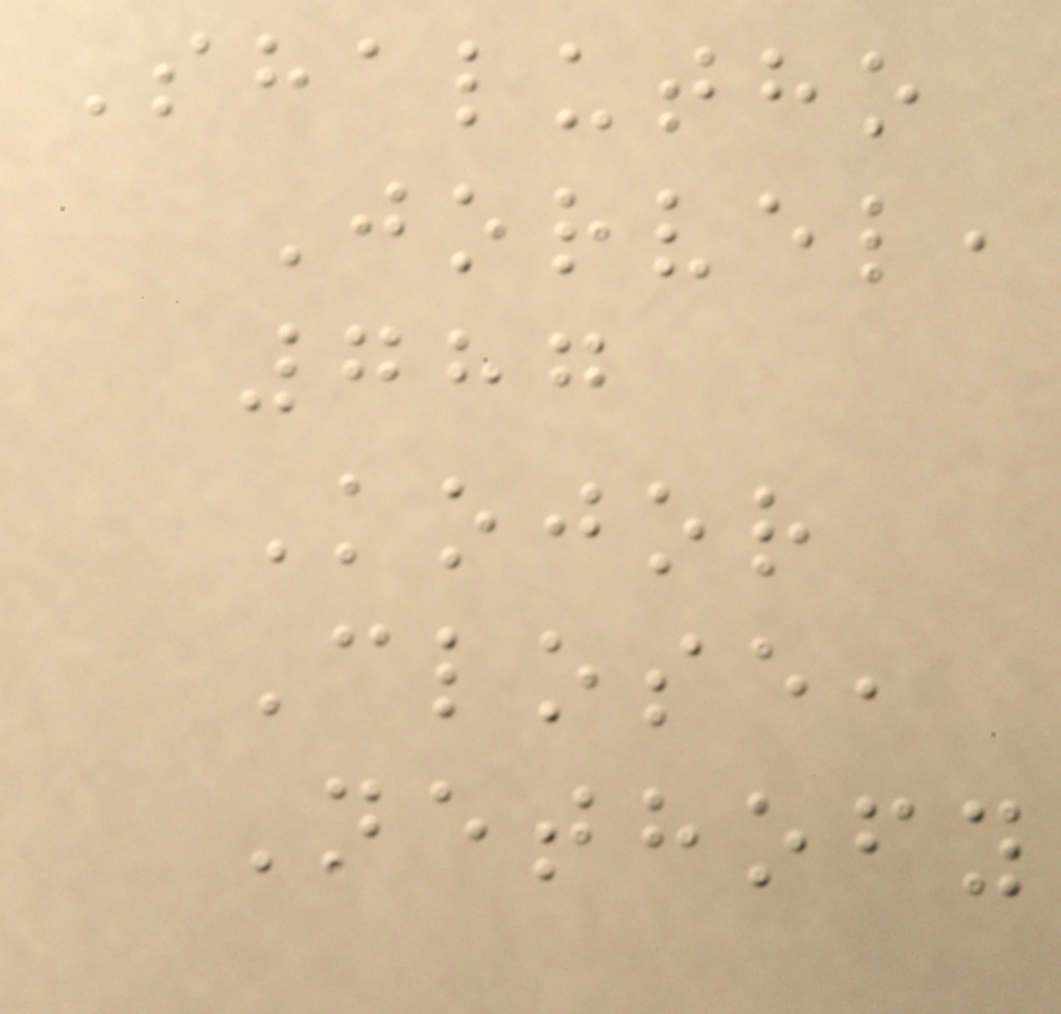Shalutho
Jorvel,
787
Kojor
Close,
Nethofy
